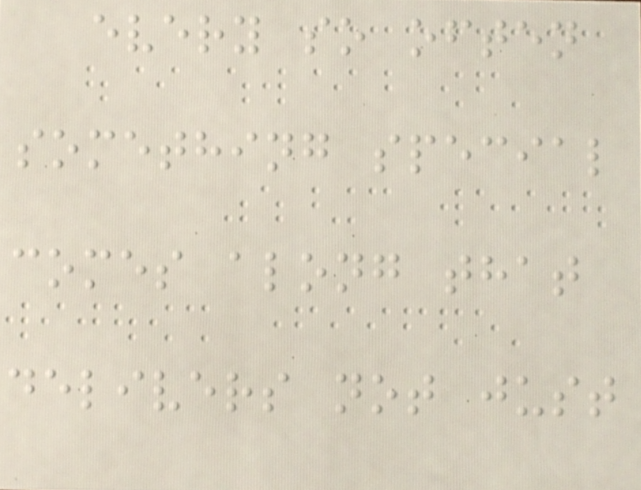every so often
something special
comes along that
delivers not just
